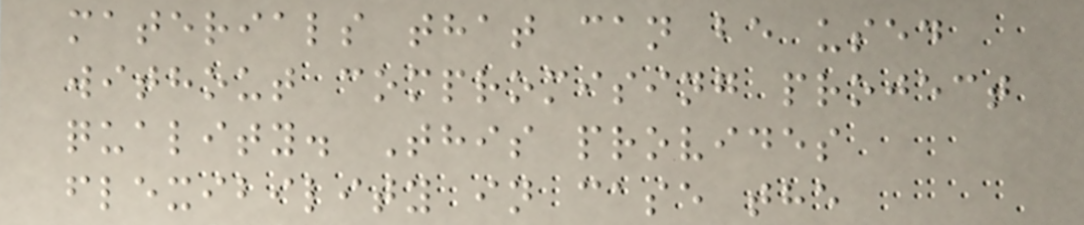materials that can be used
without compromising project
quality. This provides
flexibility in case the
